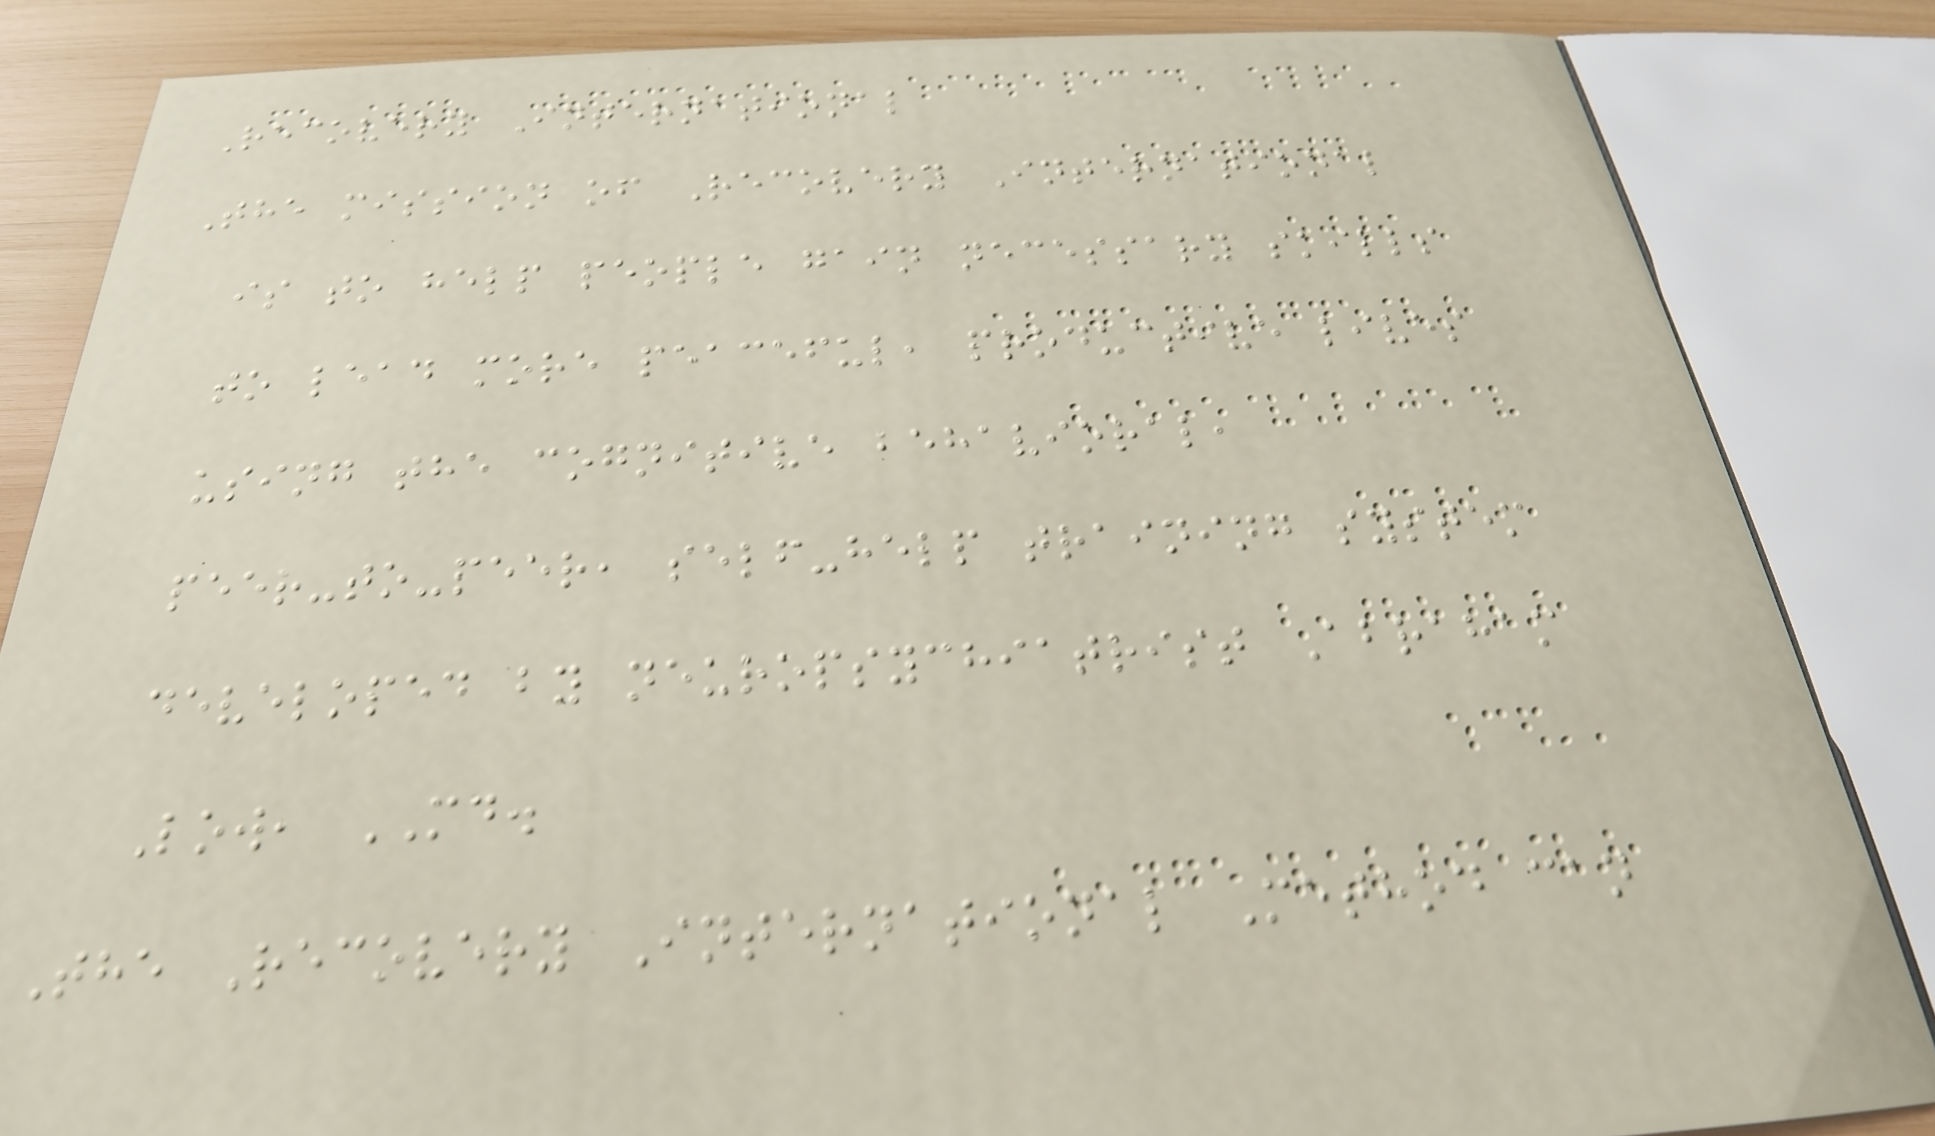Recovery International
The mission of Recovery International
is to help people gain necessary skills
to lead more peaceful, productive lives
using the cognitive behavioral,
peer-to-peer, self-help training system
developed by neuropsychiatrist Abraham
Low, MD.
The Recovery International Method can
